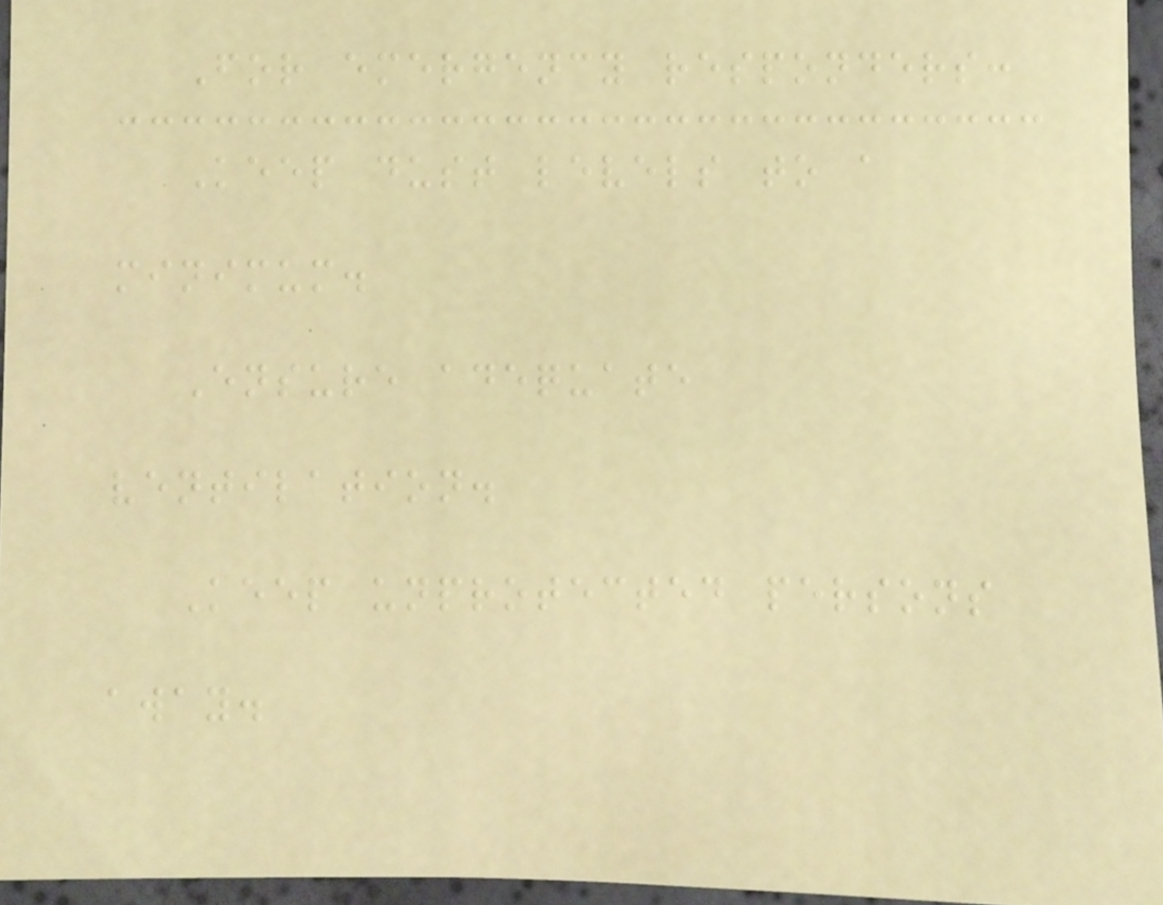For emergency responders:
Keep dust levels to a
minimum.
Ensure adequate
ventilation.
Keep unprotected persons
away.
